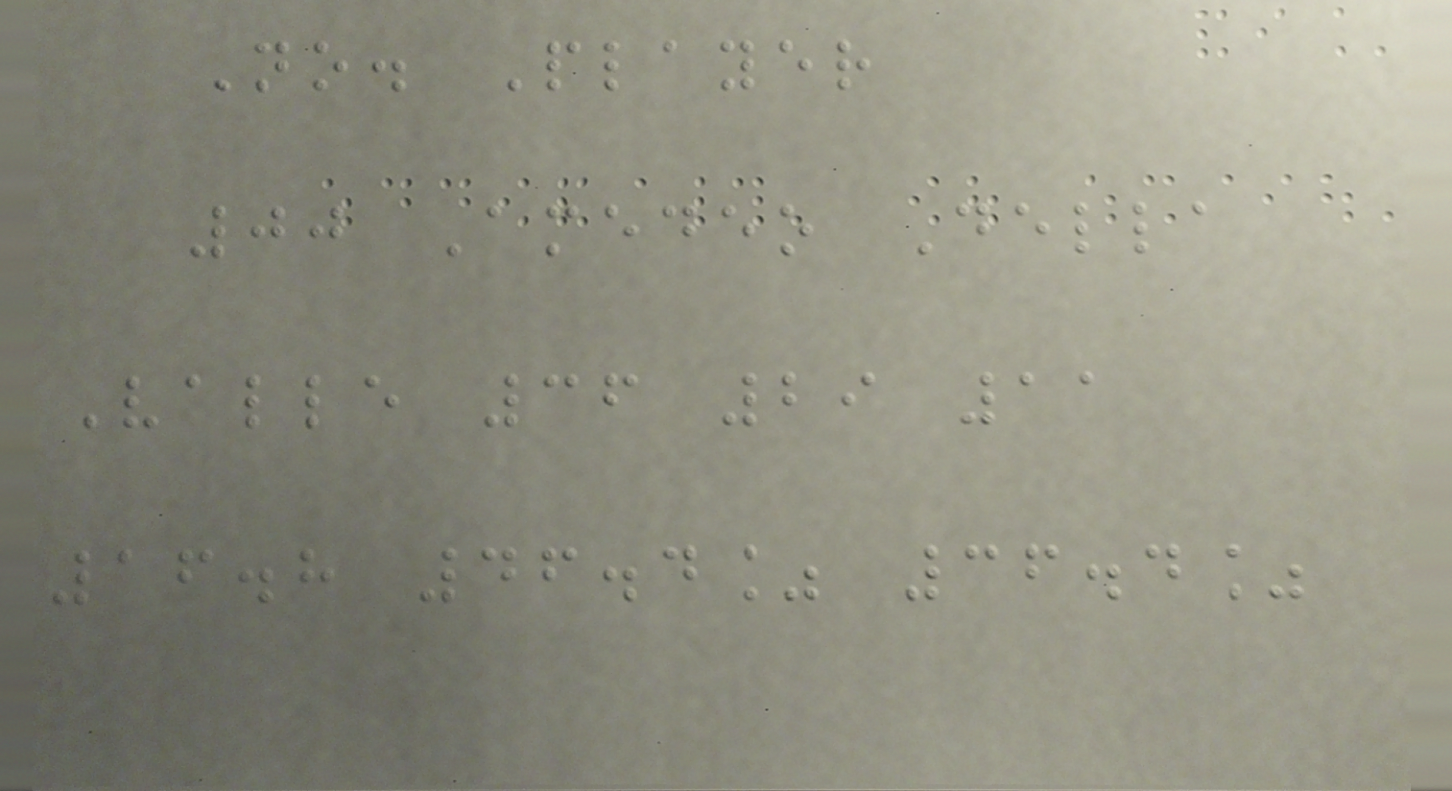No. Player
00 Amedeo Della
Valle 36 29 11
16.8 46.4% 36.4%
